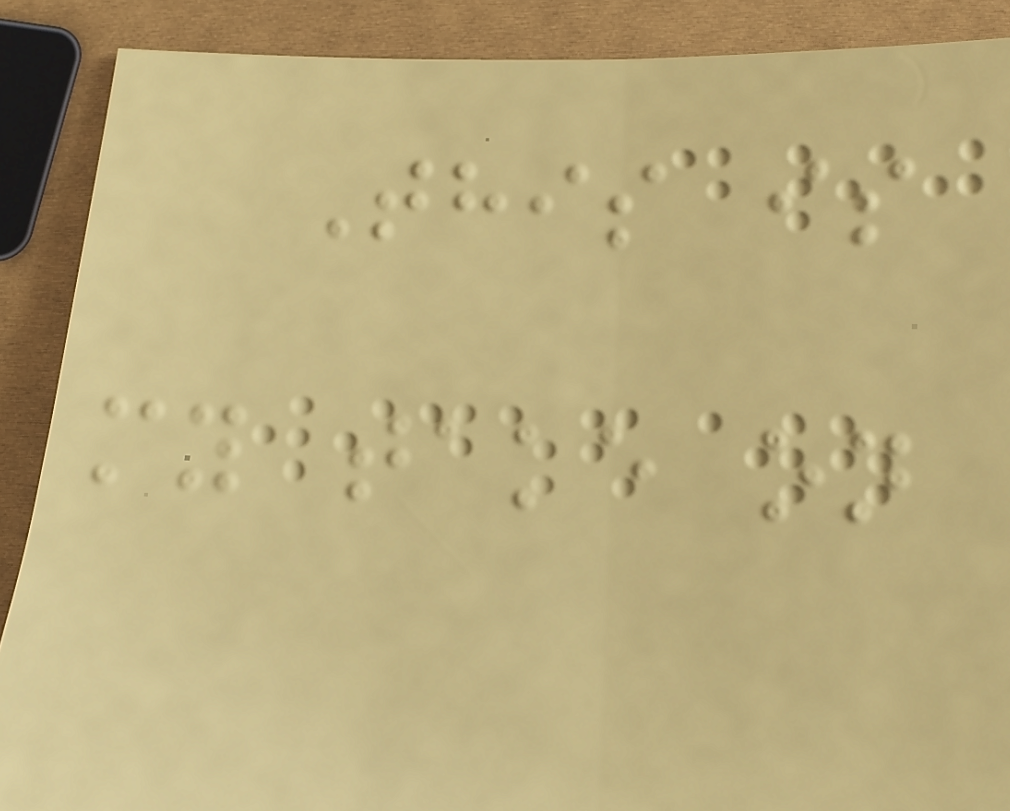This is
my take on
